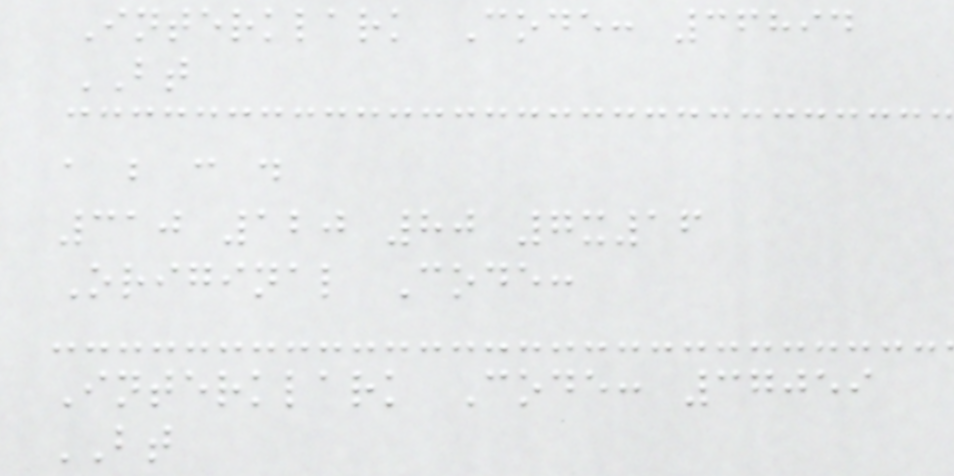Interklark Code: 36894
BT
a b c d
310 120 80 7x16
Original Code:
Interklark Code: 37059
BT
